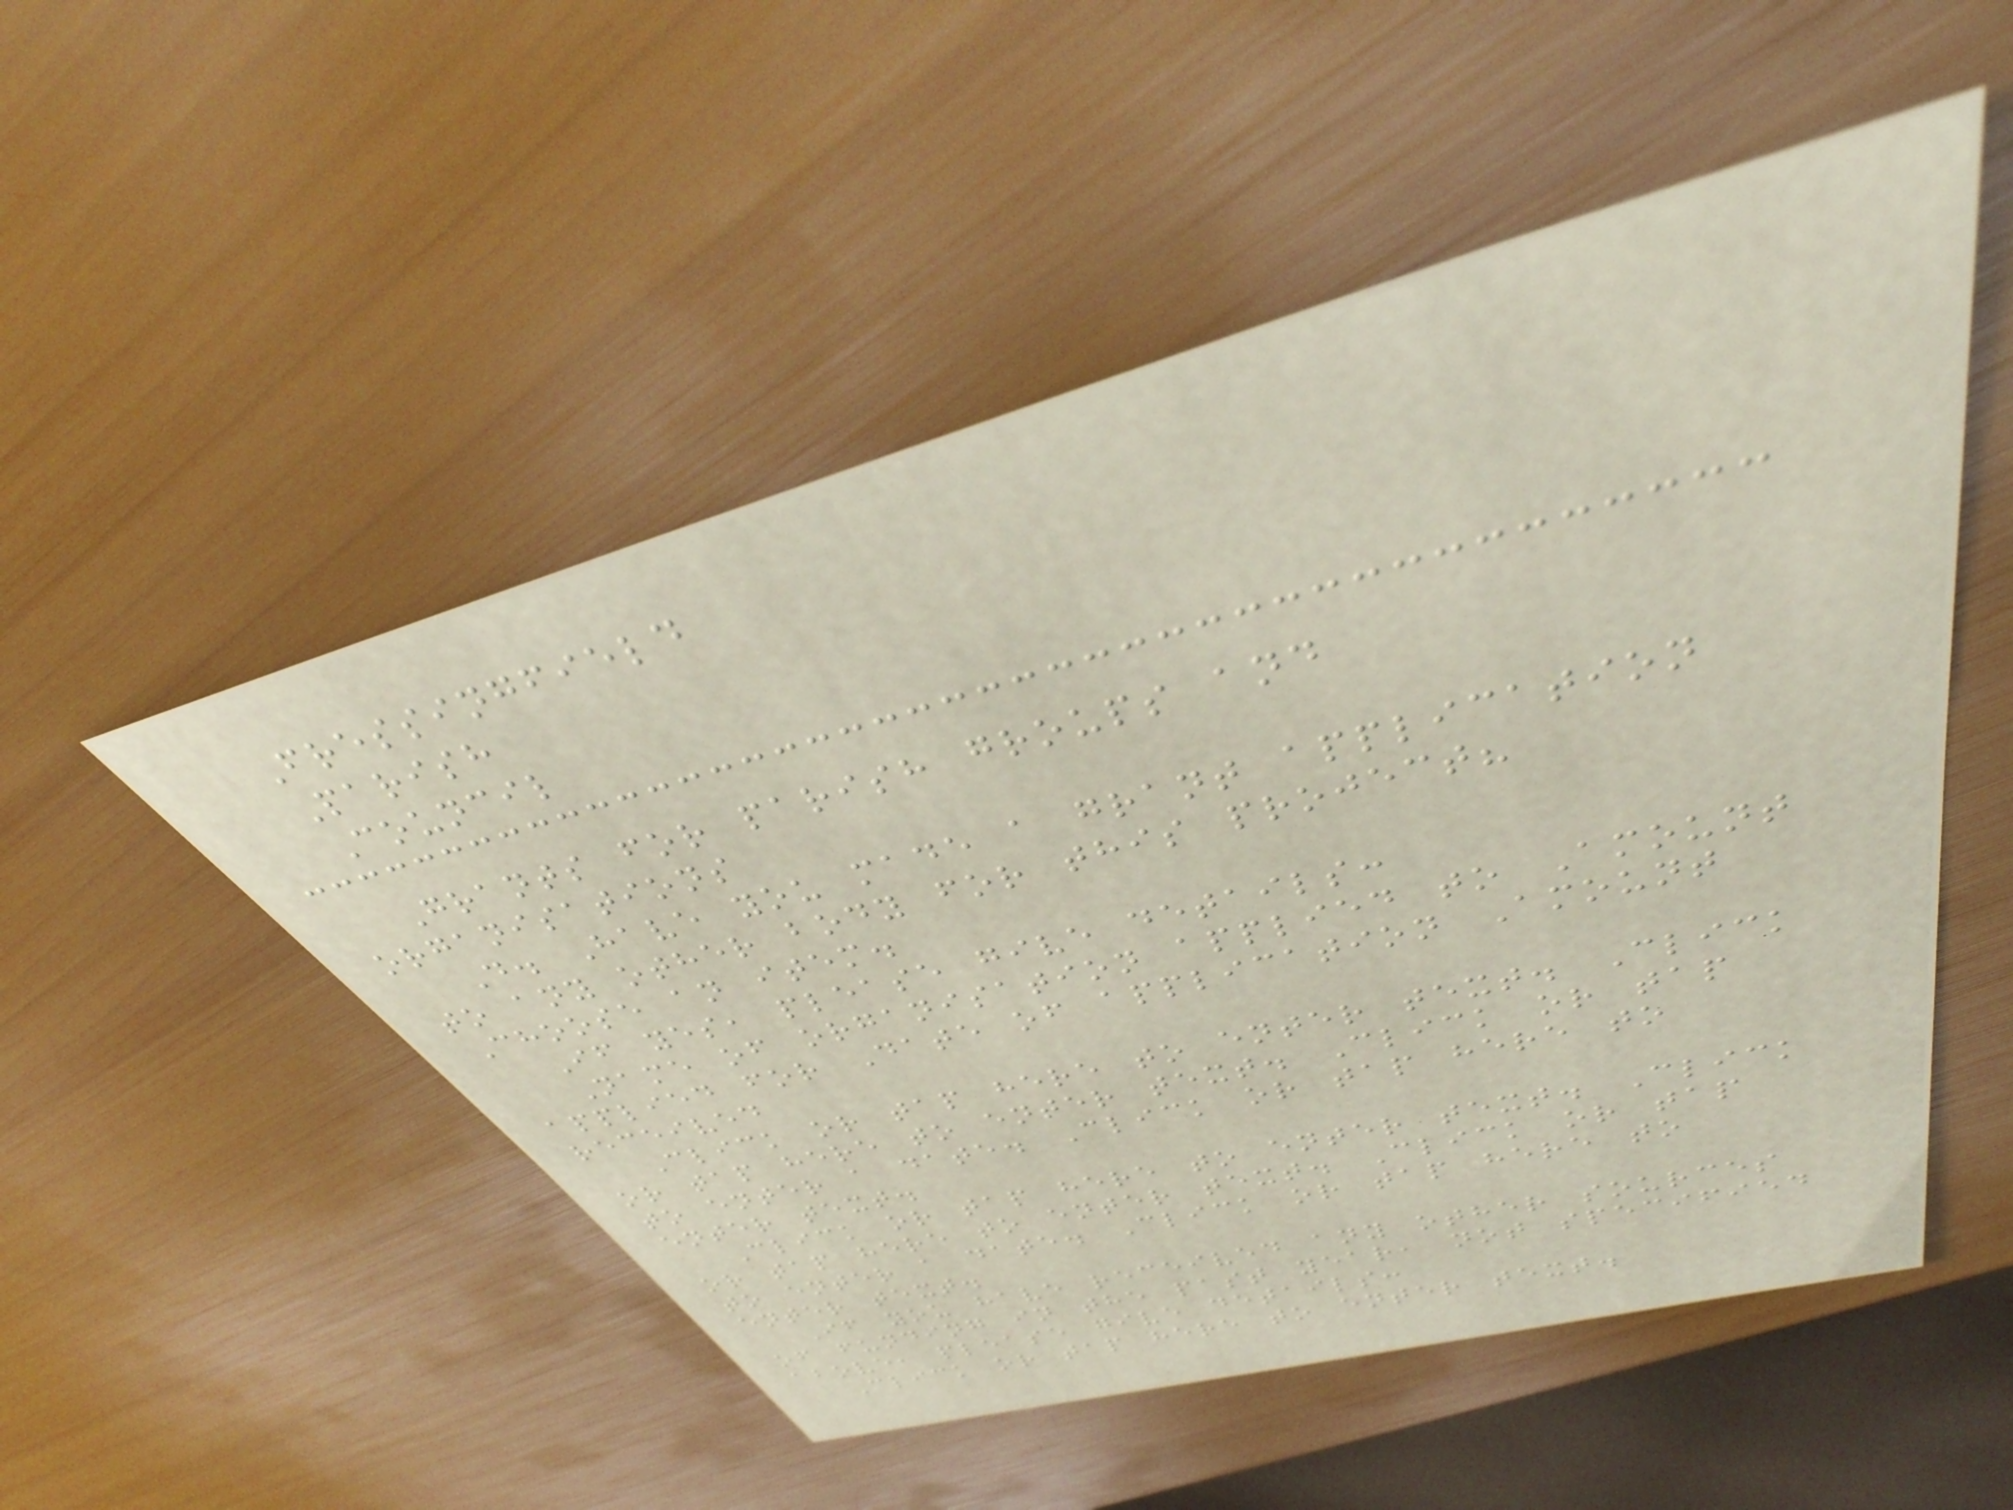Fressingfield
Parish
Council
Grants for parish groups and
organisations
D. Have you made a grant application
to any other body for this project?
Choose an item.
If yes, please give details:
Name of organisation applied to Amount
applied for Date of application Amount
received
Click or tap here to enter text. Click
or tap here to enter text. Click or tap
to enter a date. Click or tap here to
enter text.
Click or tap here to enter text. Click
or tap here to enter text. Click or tap
to enter a date. Click or tap here to
enter text.
If you have received any other sources
of funding in the past year, not specified
above, please give details:
Click or tap here to enter text.
